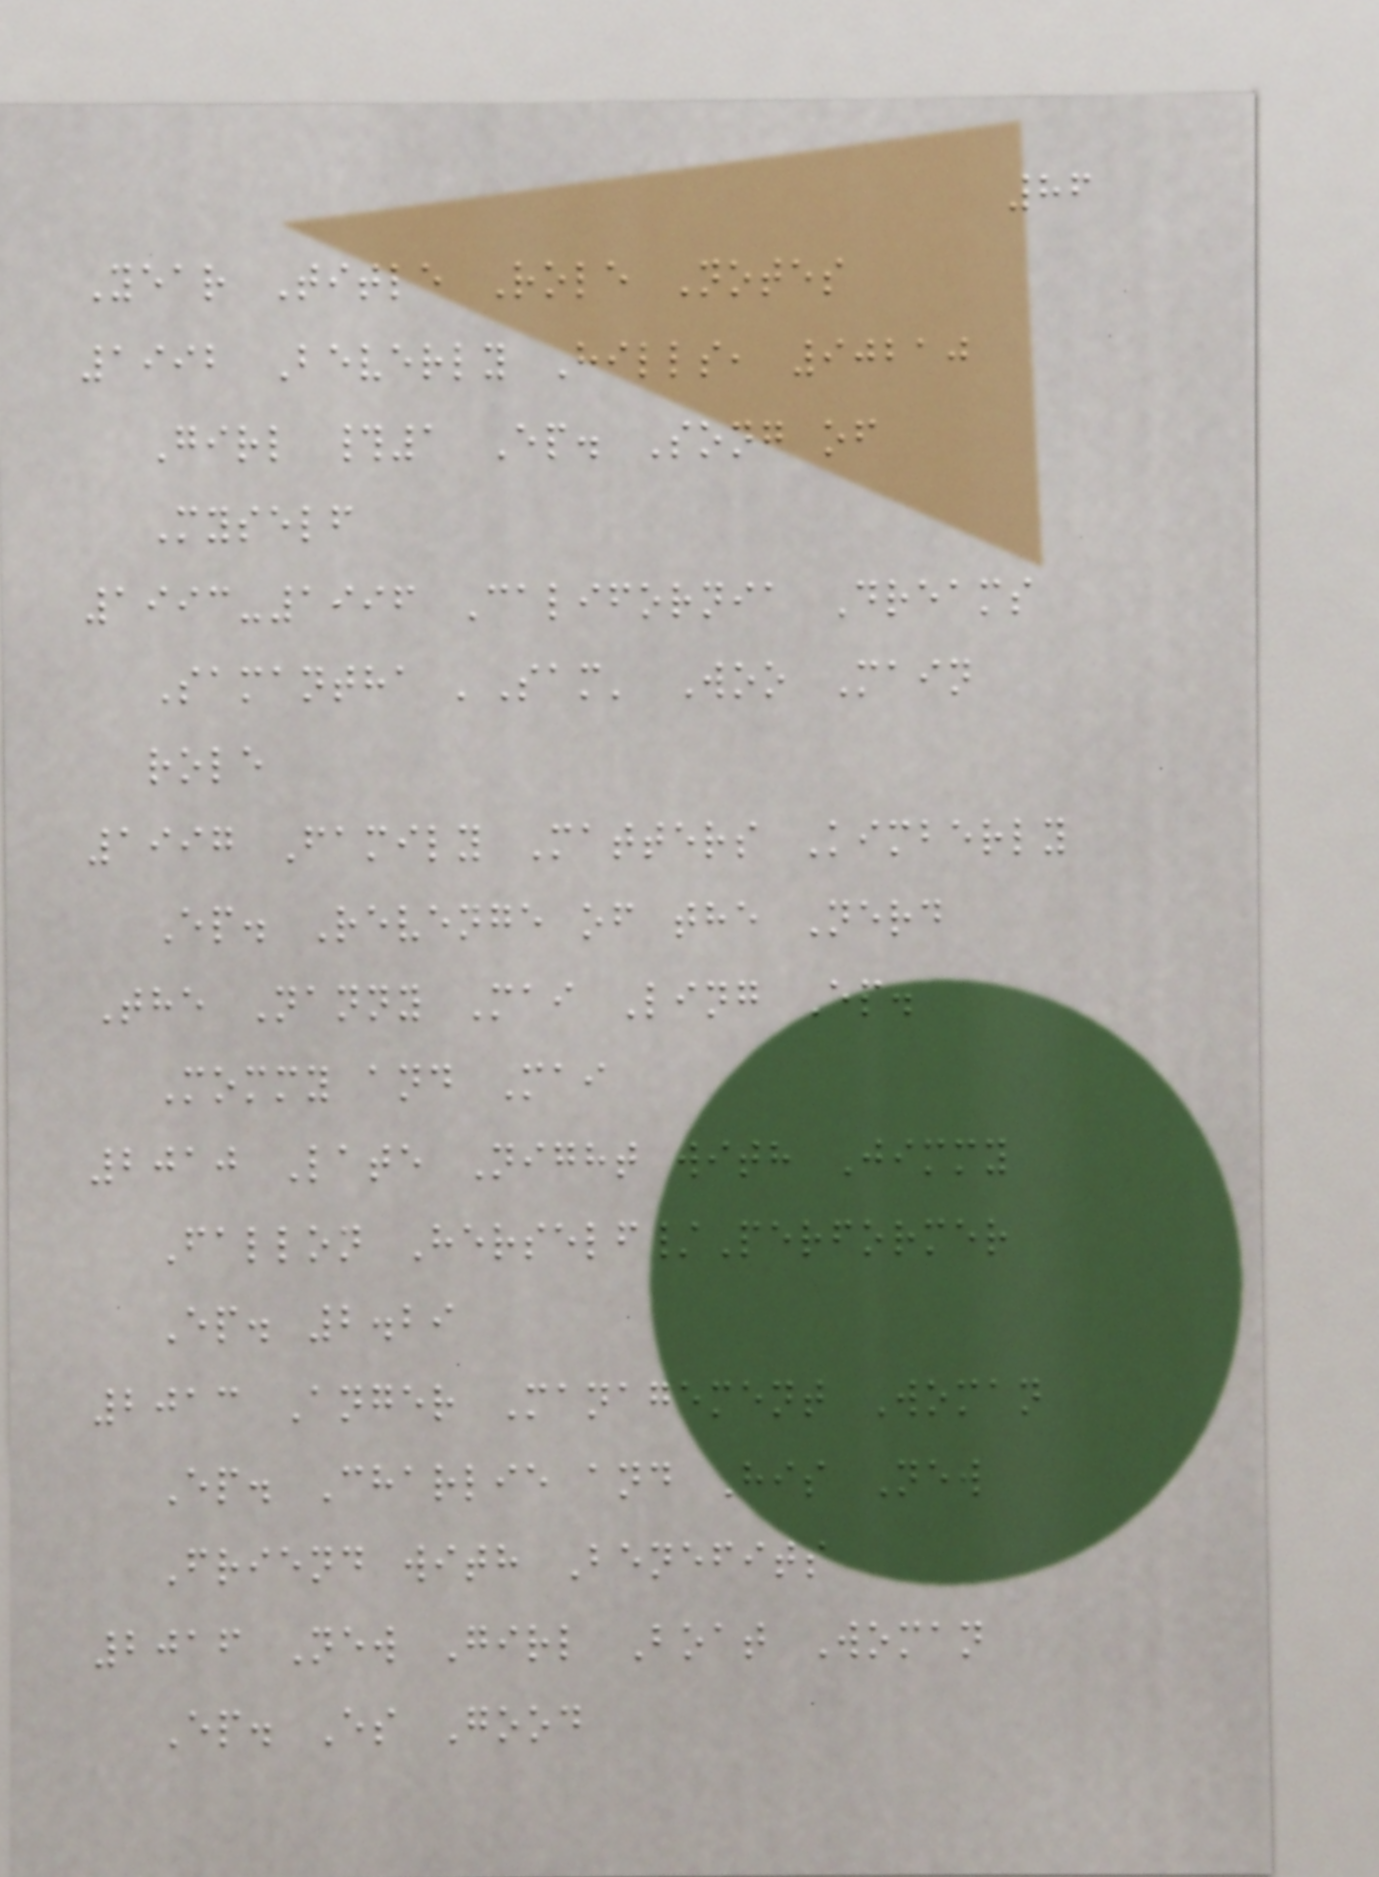86
Year Title Role Notes
1992 Beverly Hills, 90210
Girl #1 Ep. Song of
Myself
1993-1996 California Dreams
Samantha 'Sam' Woo Main
role
1997 Family Matters Kimberly
Ep. Revenge of the Nerd
The Nanny Mai Ling Ep.
Mommy and Mai
2010 Late Night with Jimmy
Fallon Herself/Performer
Ep. 2.29
2013 Anger Management Woman
Ep. Charlie and His New
Friend with Benefits
2016 New Girl Boat Woman
Ep. Es Good
